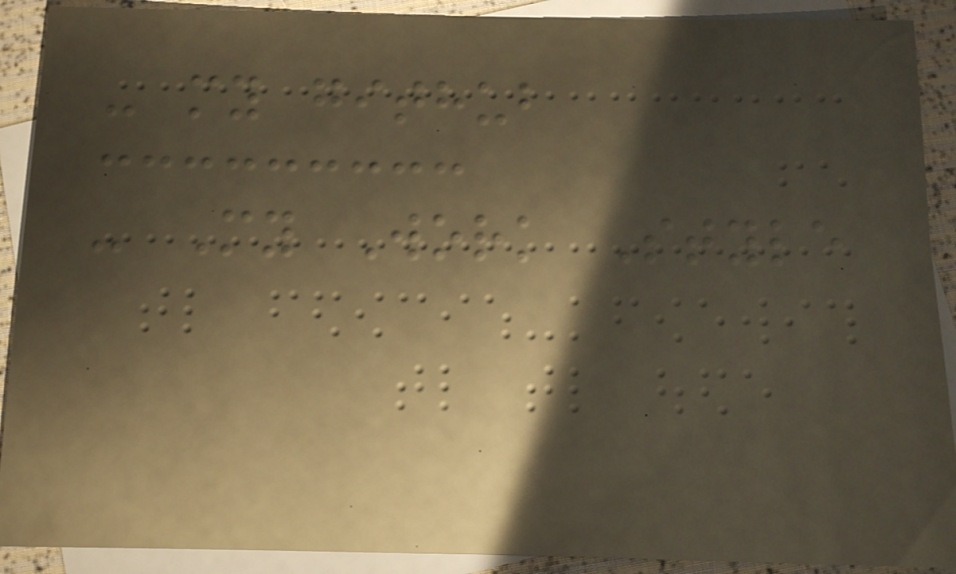- my github
- My Work Style
